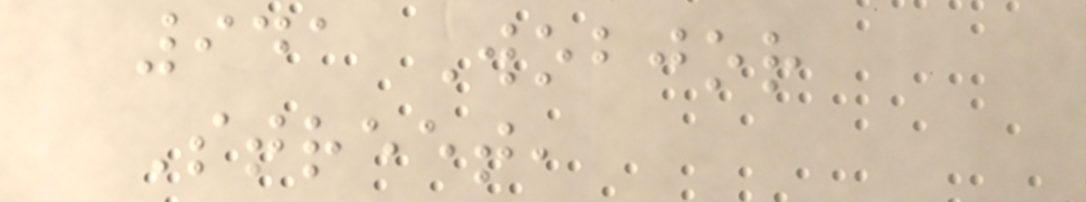941 Wobjor
Street,
